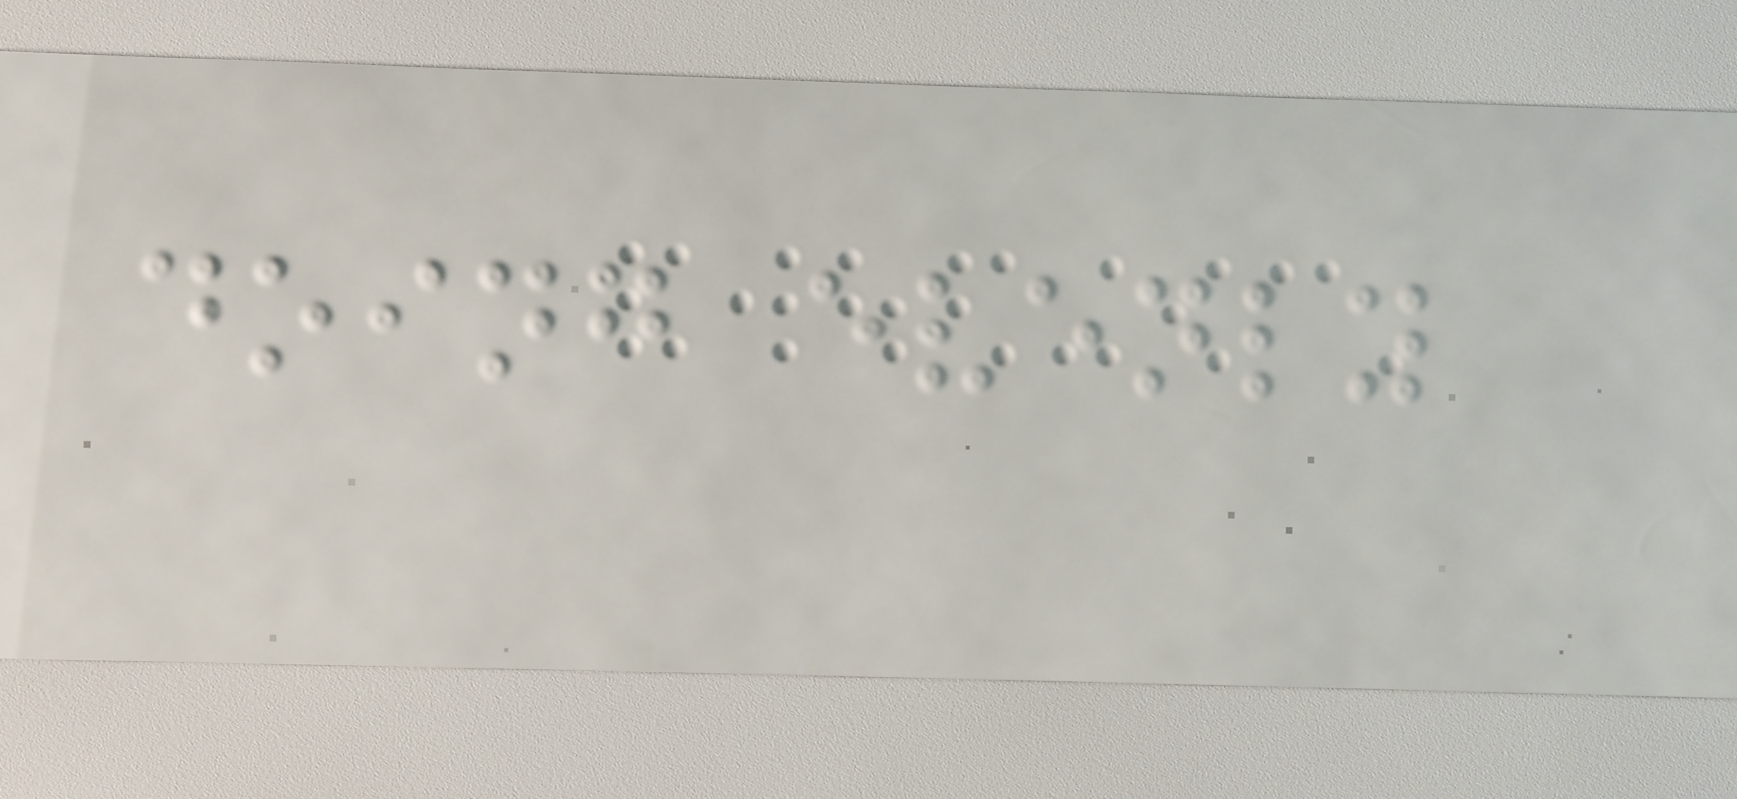doing evenly
